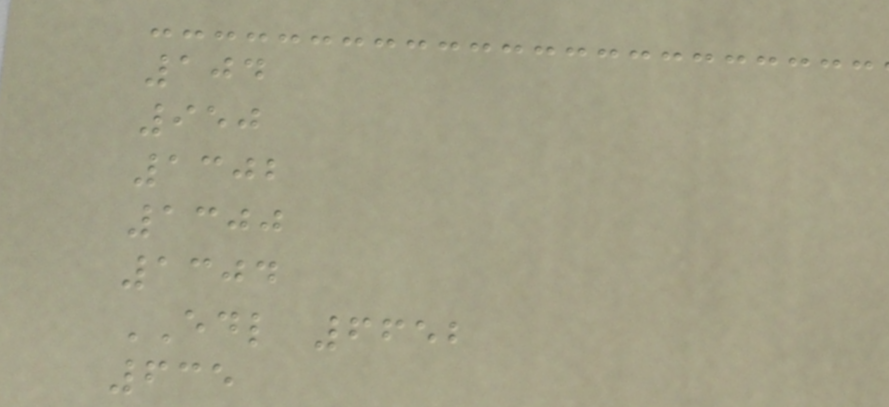104
950
1302
1300
1304
EDL 6652
635
